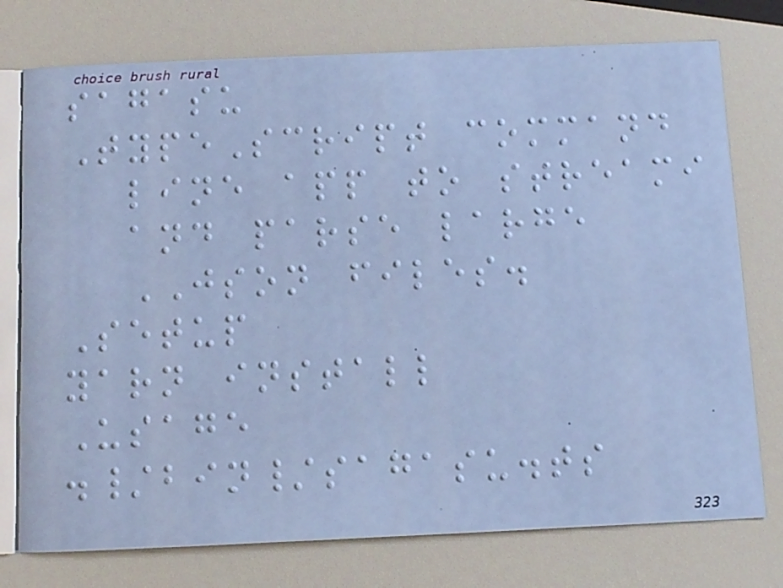sagasu
TypeScript command
line app to streami
and parse large
JSON files.
Setup
yarn install
Usage
./bin/sagasu.ts
